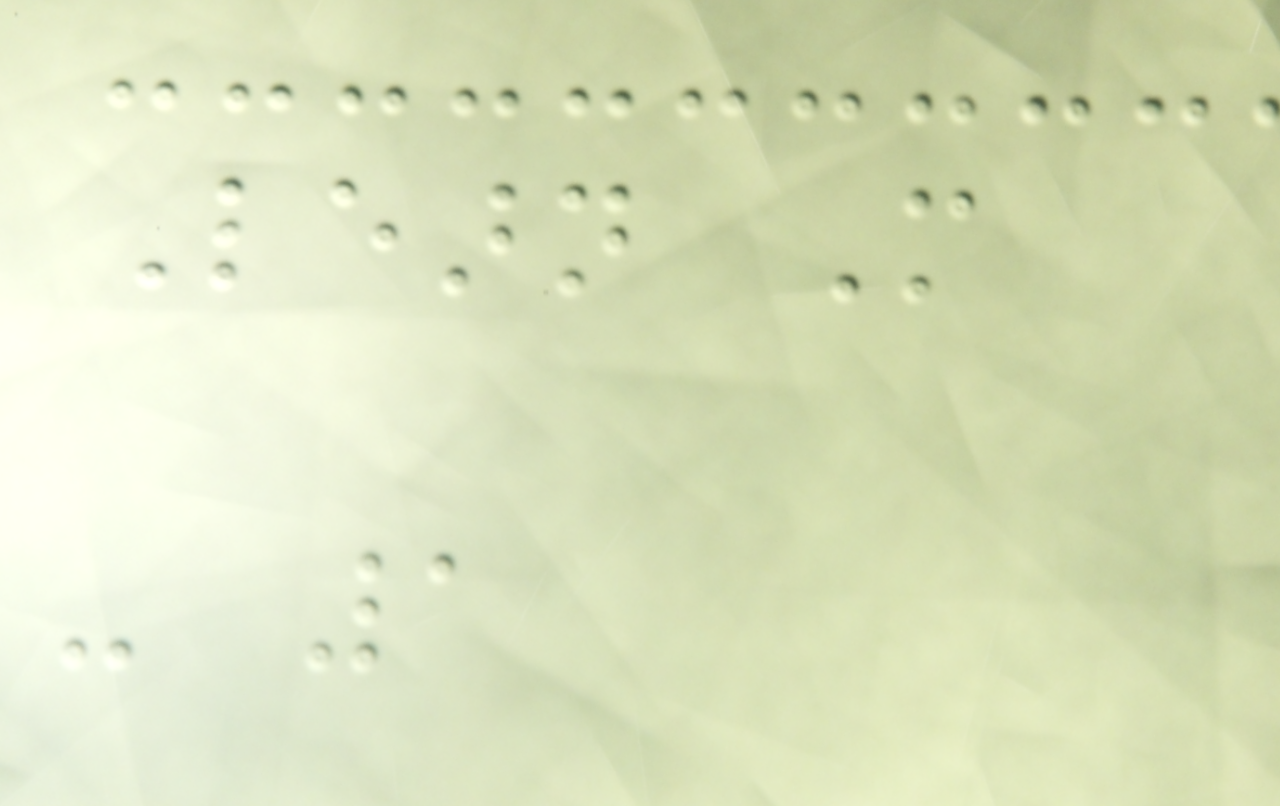Learn More
- 1
